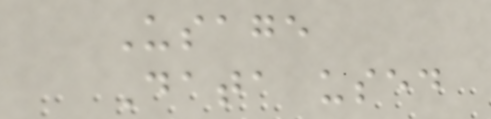Usage
Data used
